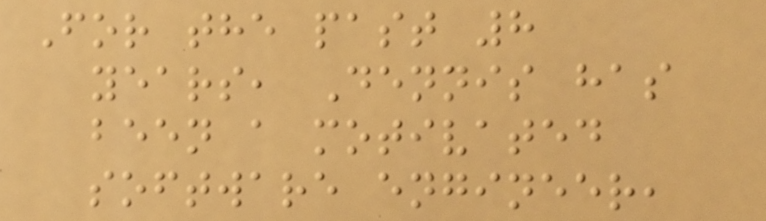For the past 8
years, Dennis has
been a motivated
software engineer,
